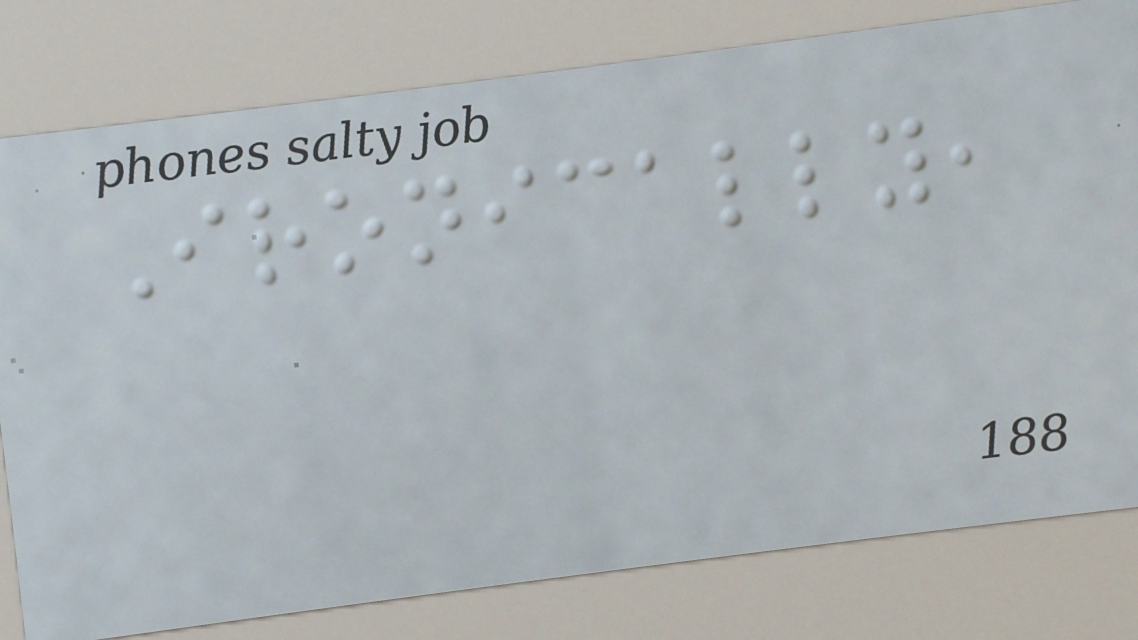Ironically,
